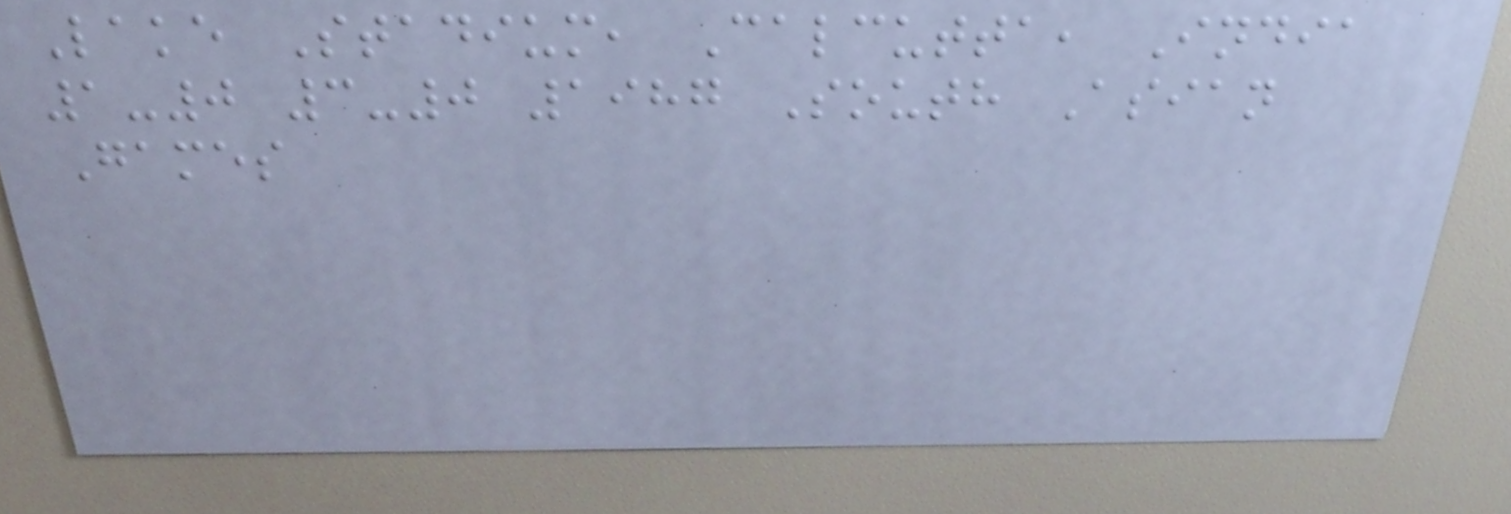Lake Stadium, Calcutta, India
1-0 3-0 1987 South Asian
Games
